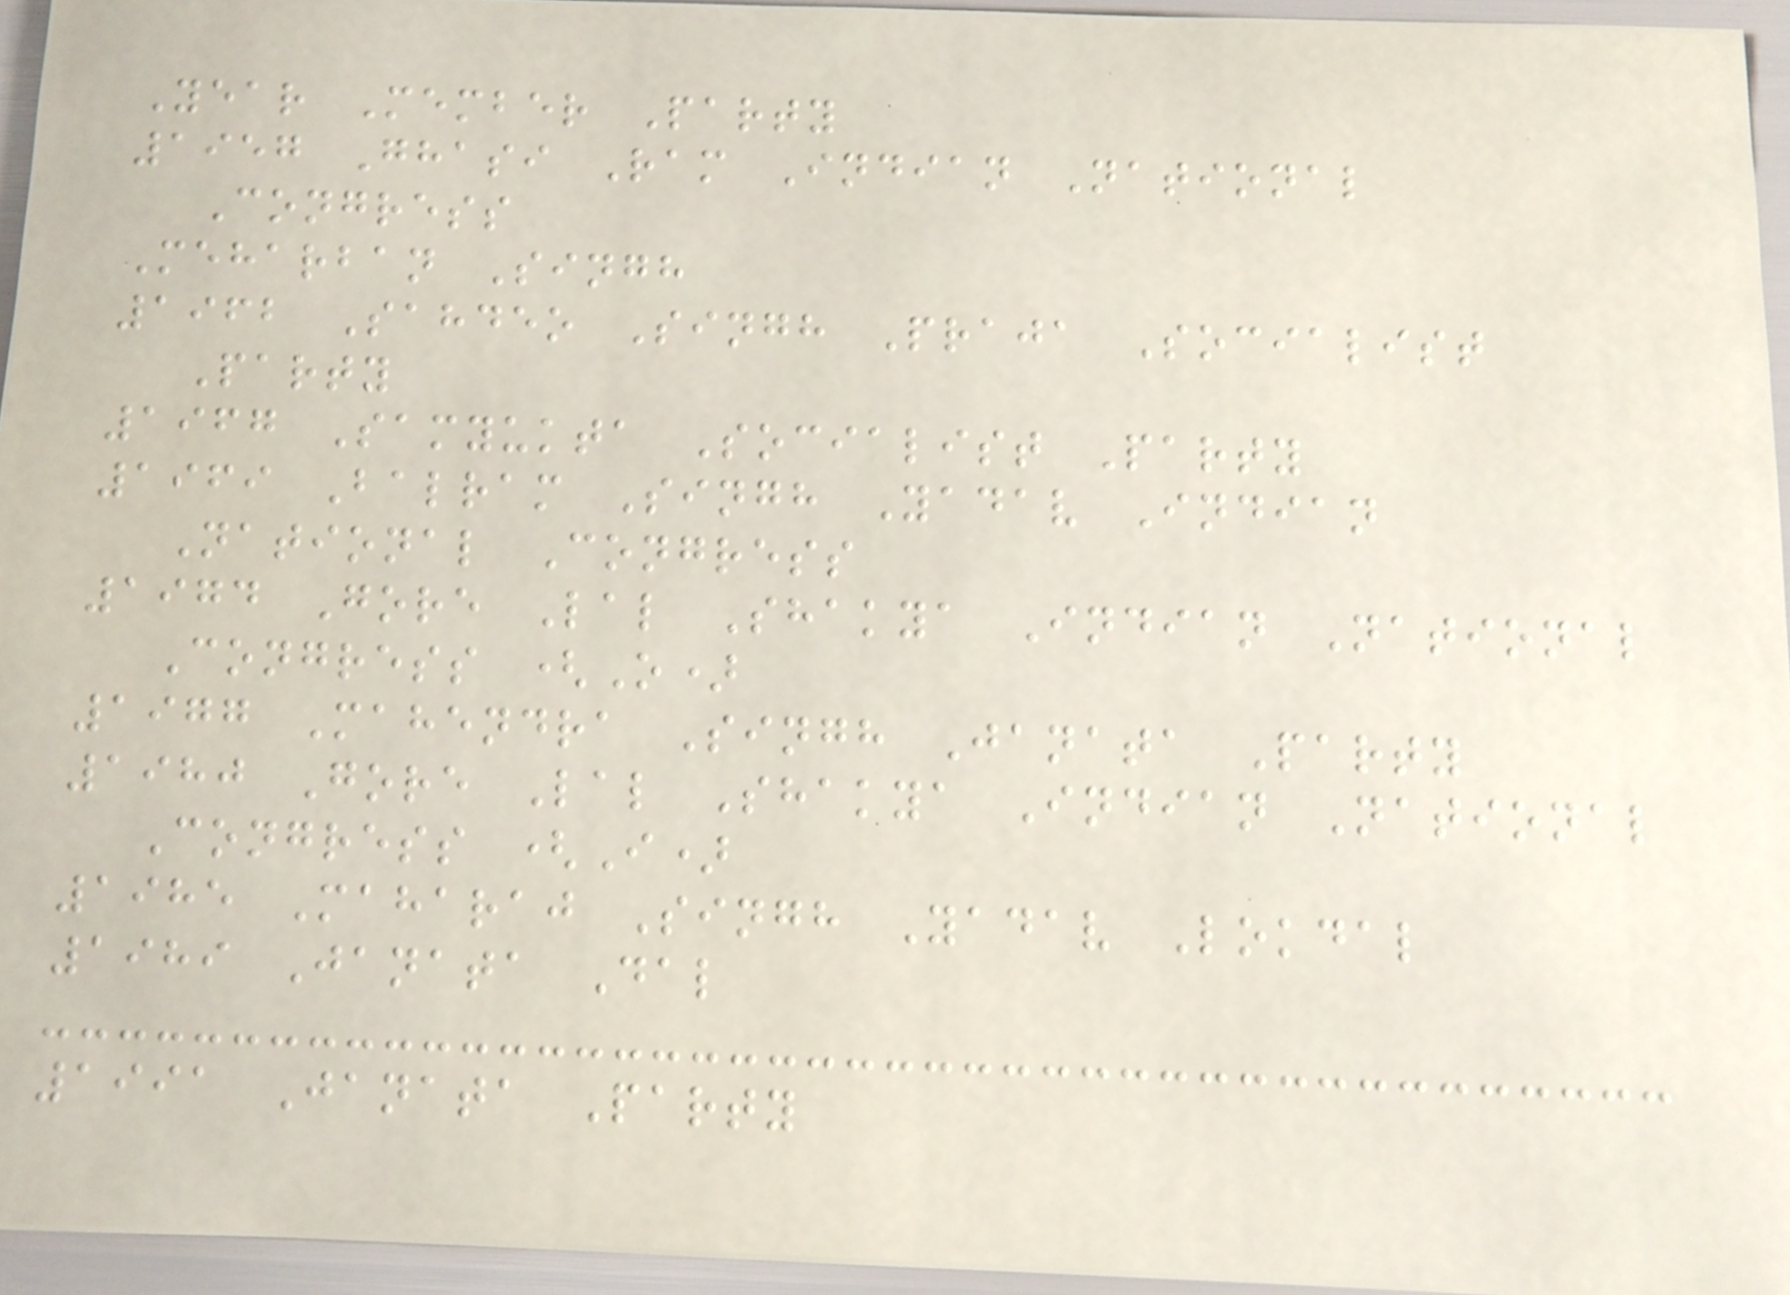Year Member Party
1957 Ghasi Ram Indian National
Congress
Meharban Singh
1962 Sahdeo Singh Praja Socialist
Party
1967 Samyukta Socialist Party
1969 Balram Singh Yadav Indian
National Congress
1974 Gore Lal Shakya Indian National
Congress (O)
1977 Mahendra Singh Janata Party
1980 Gore Lal Shakya Indian National
Congress (I)
1985 Maharaj Singh Yadav Lokdal
1989 Janata Dal
1991 Janata Party
